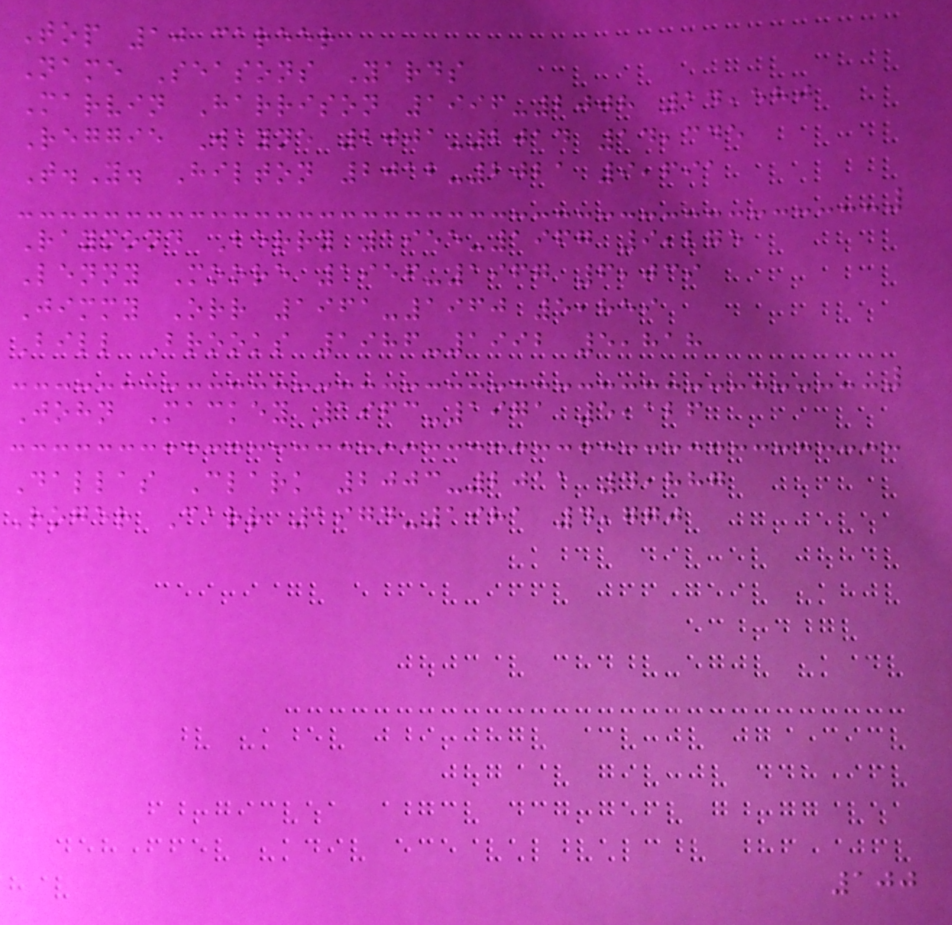Top 10 career
Name Seasons Yards
Marvin Harrison 1996-2008 14,580
Reggie Wayne 2001-2014 14,345
T.Y. Hilton 2012-2021 9,691
Raymond Berry 1955-1967 9,275
Lenny Moore 1956-1967 6,039
Jimmy Orr 1961-1960 5,859
Bill Brooks 1986-1992 5,818
John Mackey 1963-1971 5,126
Dallas Clark 2003-2011 4,887
Roger Carr 1974-1981 4,770
100
